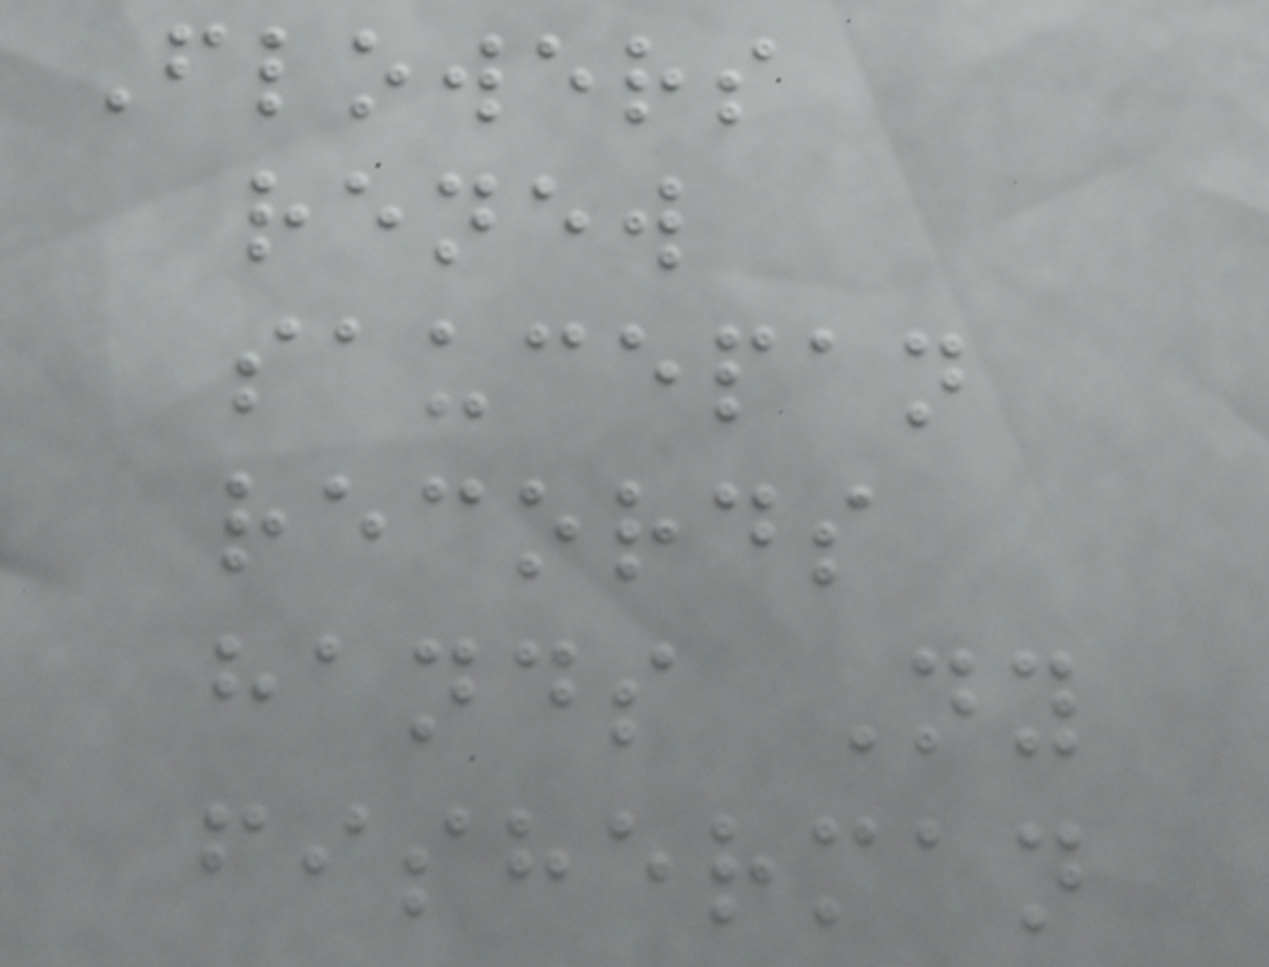Flowers
renew
saucepan
records
hands Ny
fisherman
